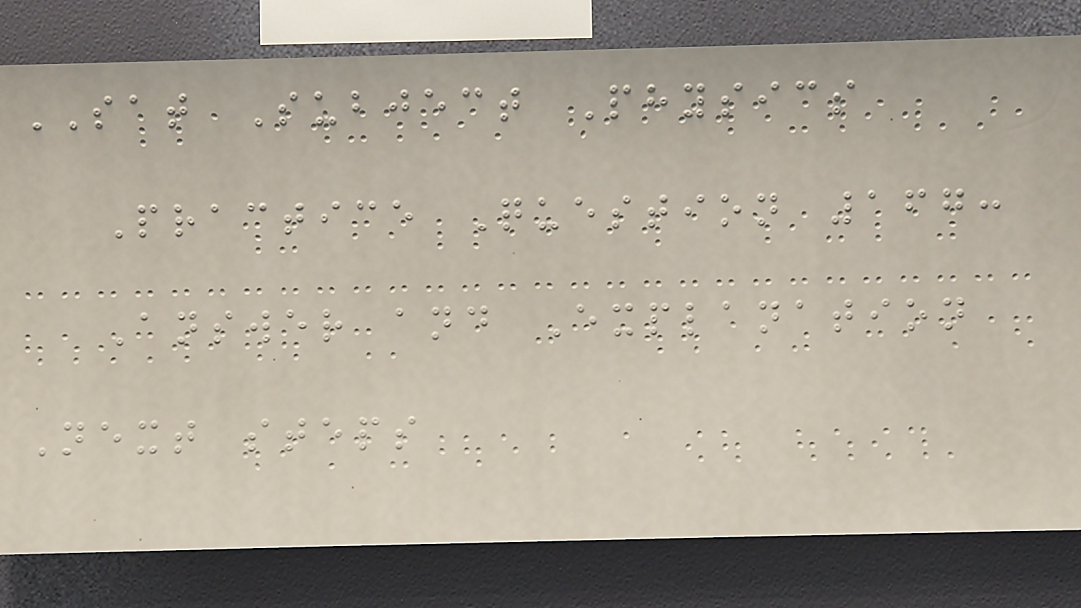SAT Subject Physics
Practice Question 167:
Answer and Explanation
Next steps
